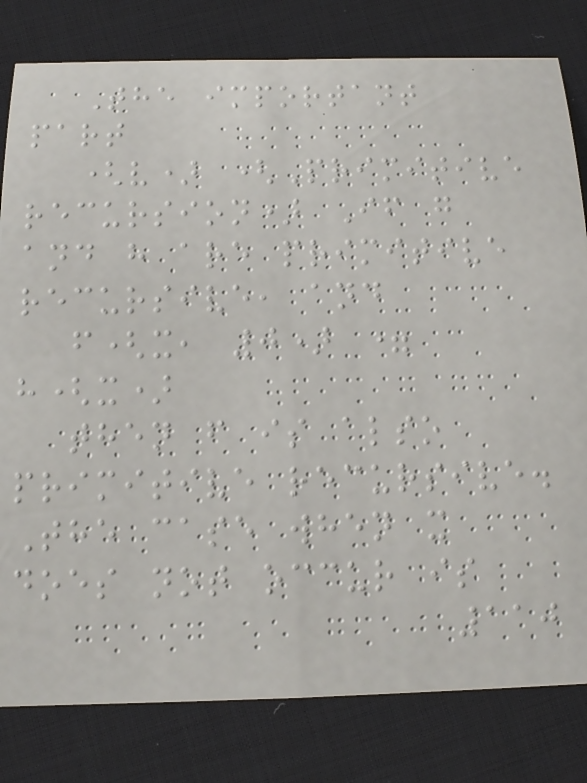The important
part
(v) (Primitive
recursion) If g
and h are primitive
recursive, and
f(x, 0) =
h(x)
then f is also
primitive recursive.
The case when x
does not occur is
110
